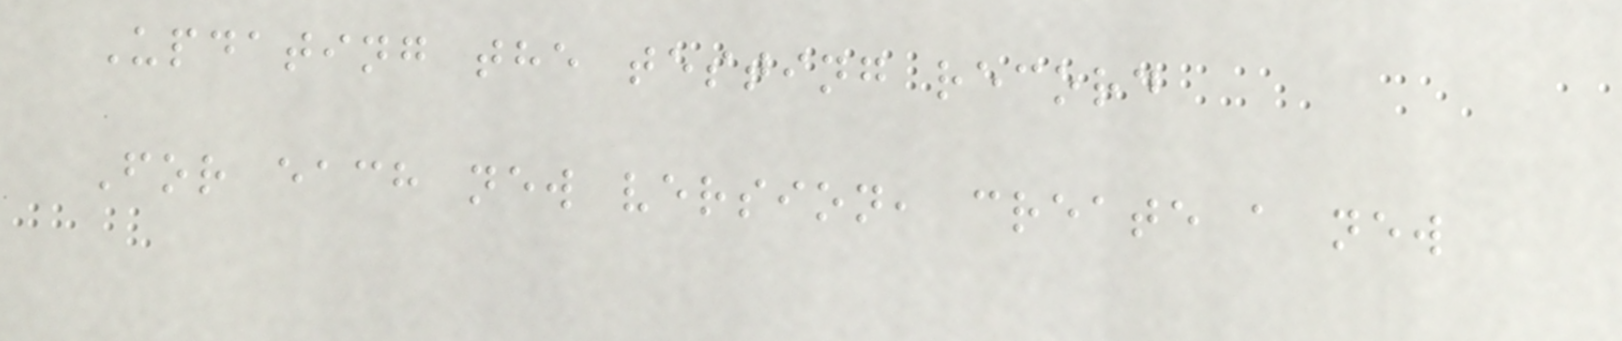Updating the testing record
For each new version, create a new
